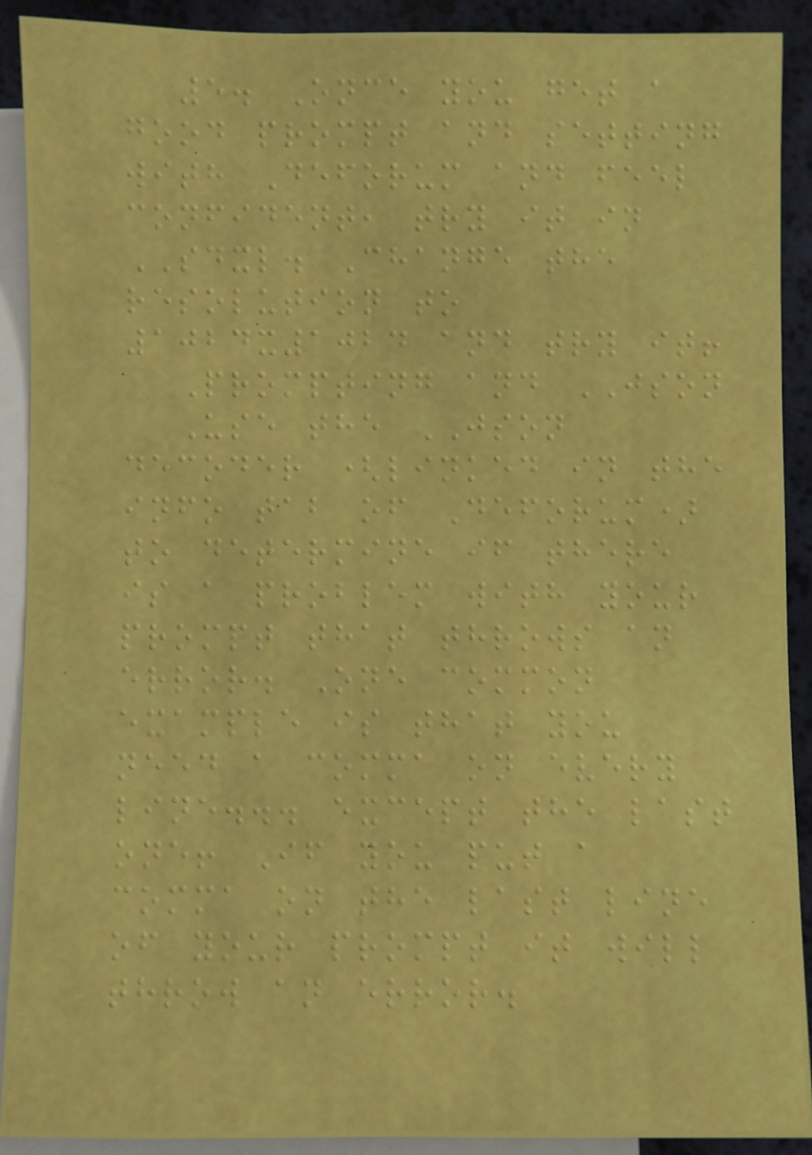5. Once you get a
good prompt and setting
with Deforum and feel
confident, try it in
SDXL. Change the
resolution to
1024x1024 and try it!
Prompting and JSON
Use the JSON
decoder (linked in the
info tab of Deforum)
to determine if there
is a problem with your
prompt that throws an
error. One common
example is that you
need a comma on every
line... except the last
one! If you put a
comma on the last line
of your prompt it will
throw an error.
